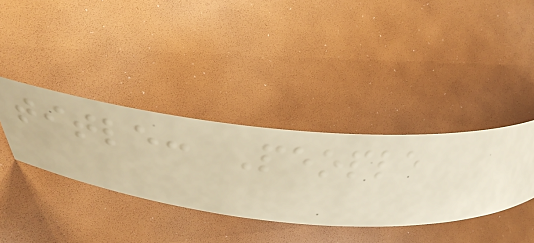title: People
